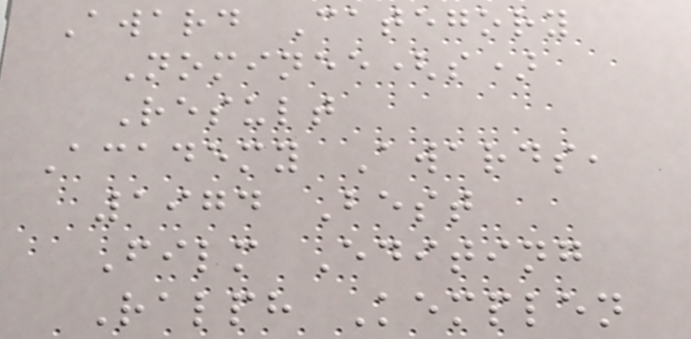Award Category
Nominee(s)
Result
Academy Awards,
1974 Best
Film Editing
Ralph Kemplen
